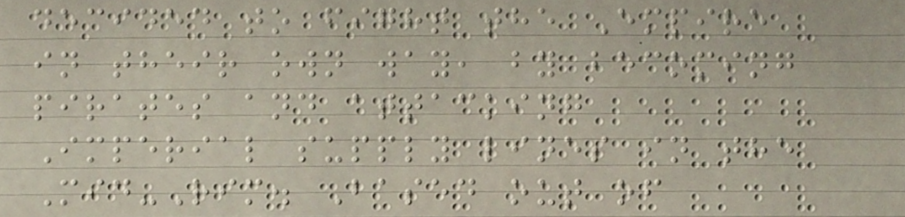decided to fight the Empire
in their own way, by becoming
pirates and attacking
Imperial supply lines in the
Mid-Rim. Based out of
